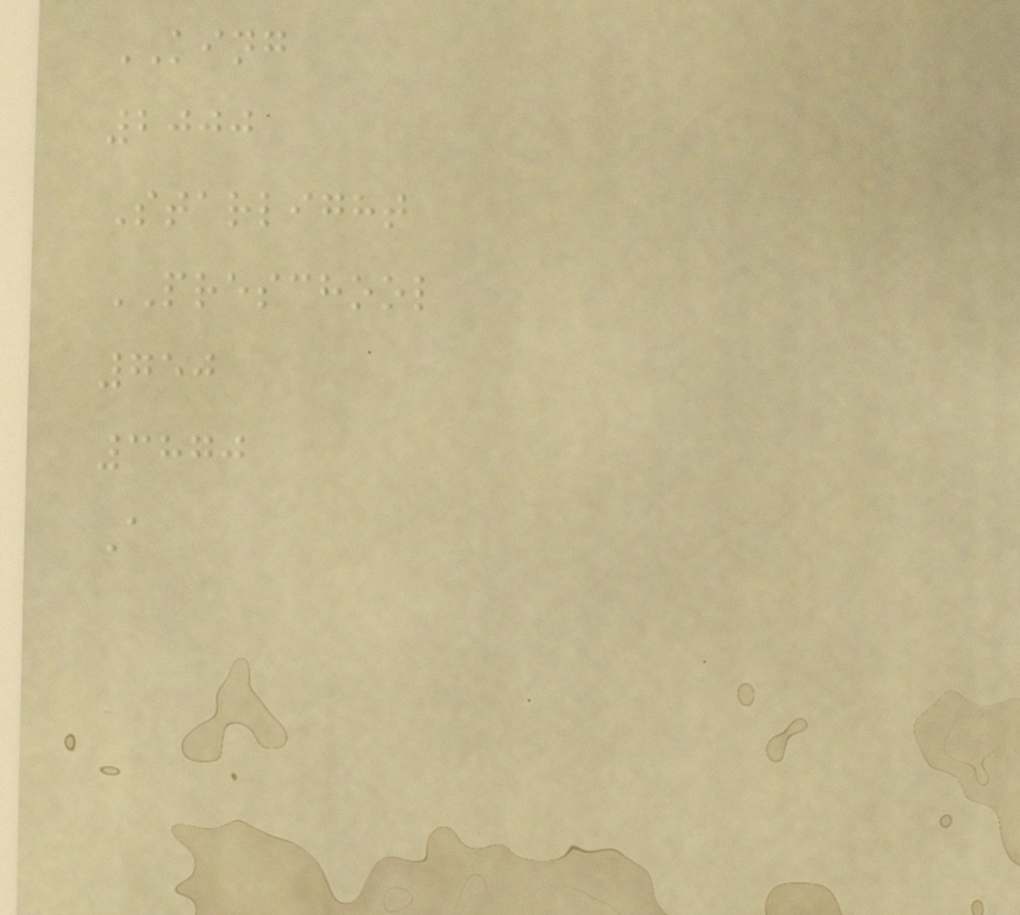KING
2000
Starlight
PRESCHOOL
750
3870
A
